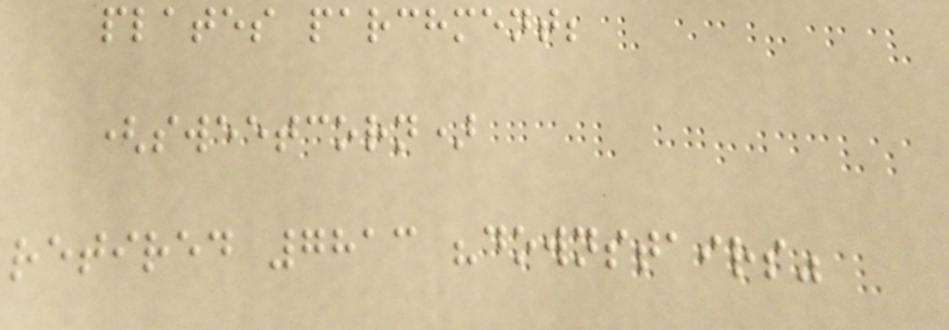plates parchment;
(sweetcorn)
retired 7813 "downstairs"
